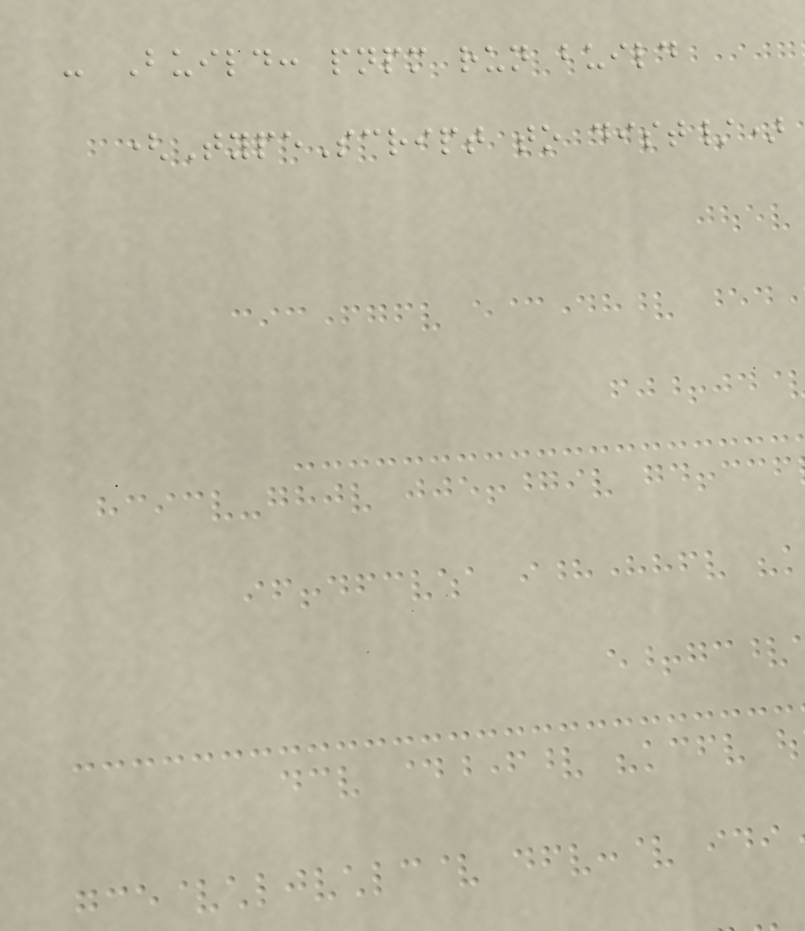- Build: pnpm run build
(TypeScript to dist/)
